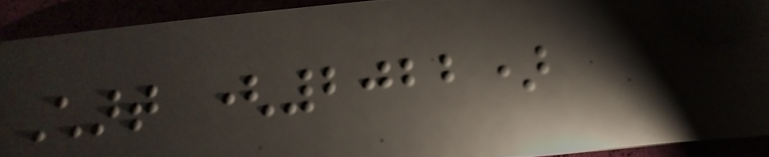Chart (2022)
